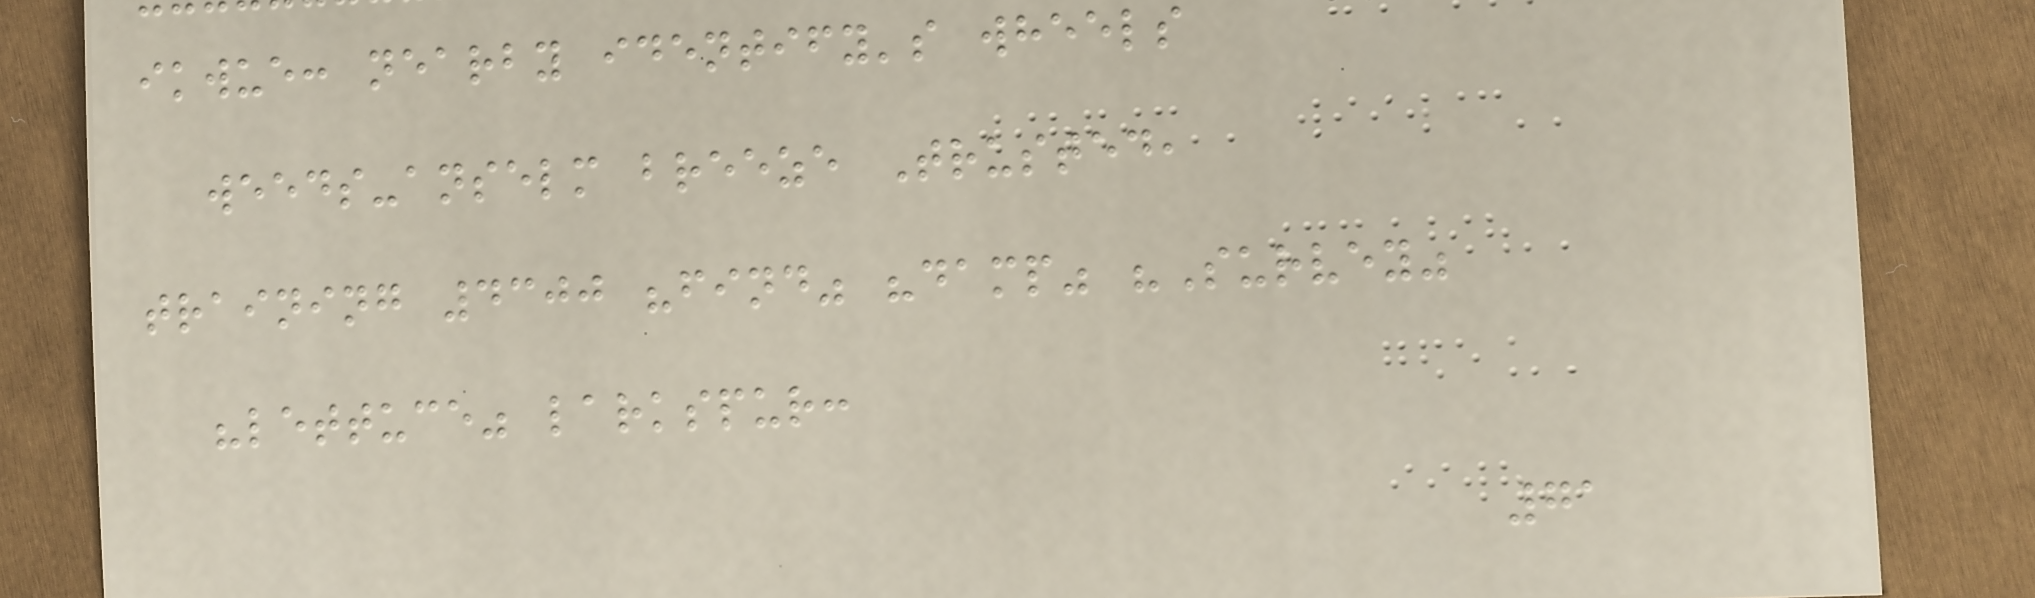ikwue: nearby identify's wheels
weeds-anselm breeze Trusted,
training 4300 "find" "damp" "Survey"
"lettuce" larkspur:
71
